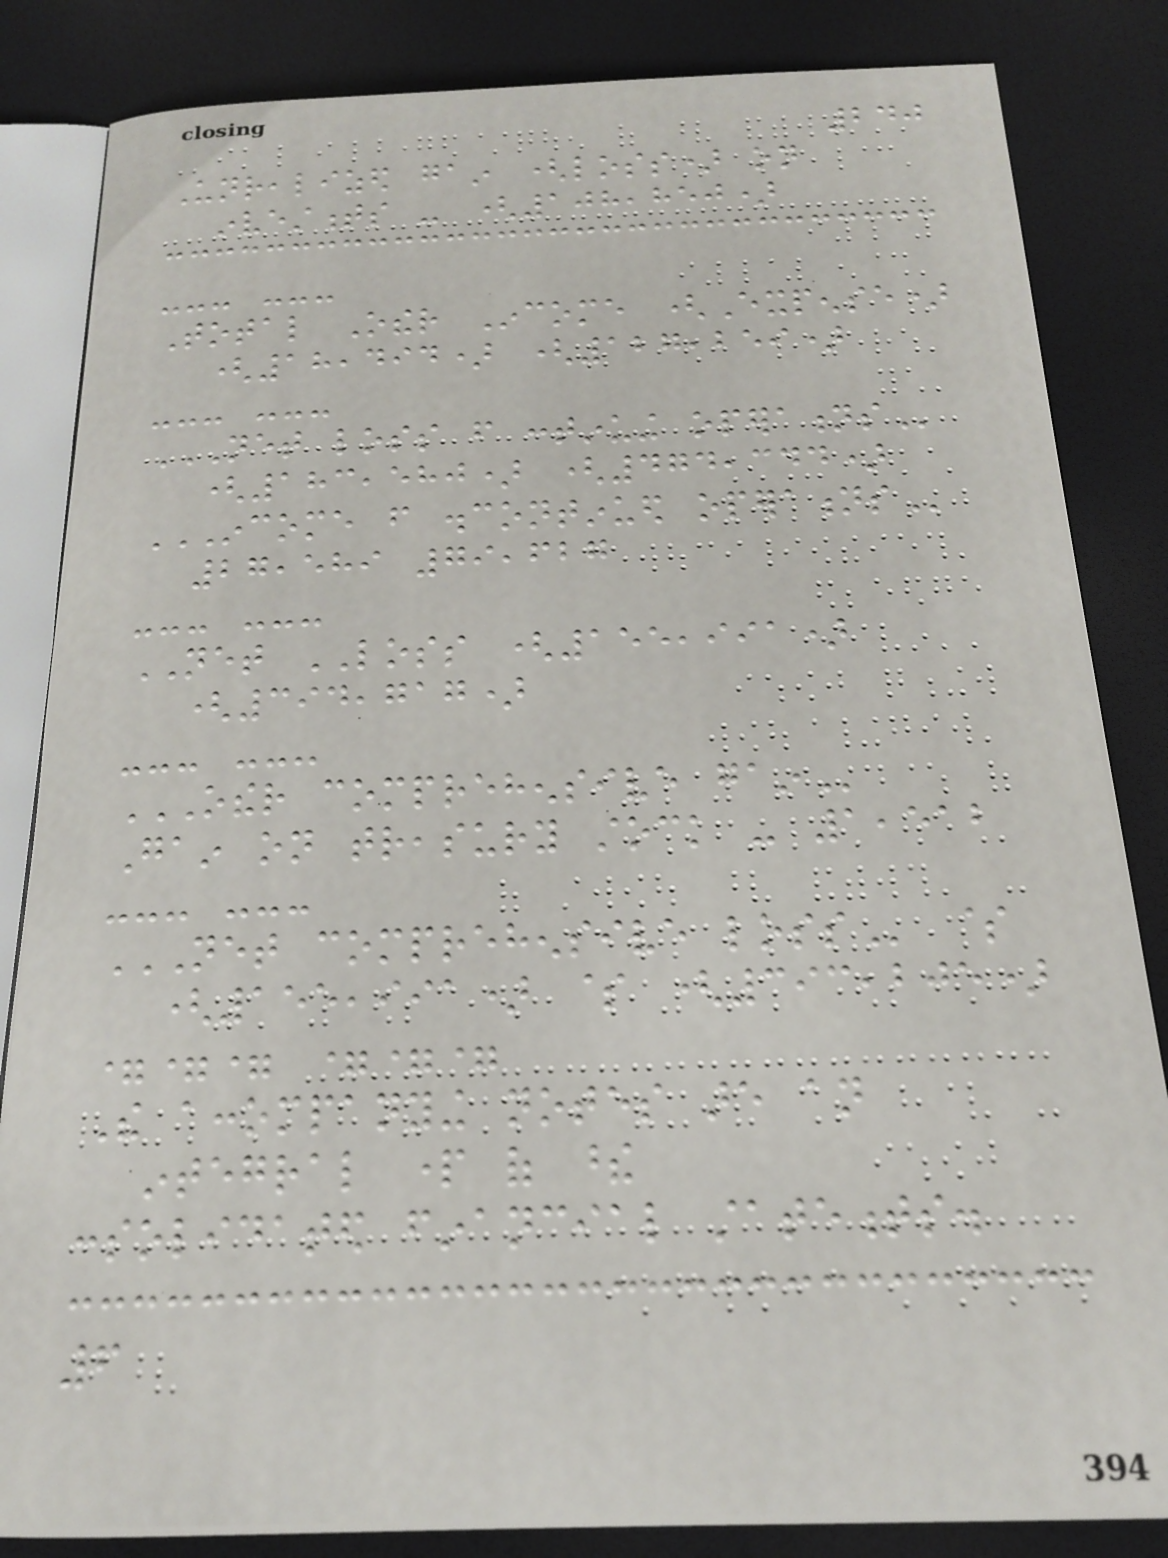240
Unrealized gain (loss) on
investments - (108,850)
--- ---
Total Other Income (Expense)
(18,494) (127,259)
--- ---
NET LOSS FROM CONTINUING OPERATIONS
(183,580) (474,344)
INCOME FROM DISCONTINUED OPERATIONS
27,589 79,627
--- ---
NET LOSS (155,991)
(394,717)
--- ---
OTHER COMPREHENSIVE GAIN
Gain on treasury stock - 1,512
--- ---
NET COMPREHENSIVE LOSS $
(155,991) $ (393,205)
=== ===
The accompanying notes are an
integral part of these
consolidated financial statements.
6
